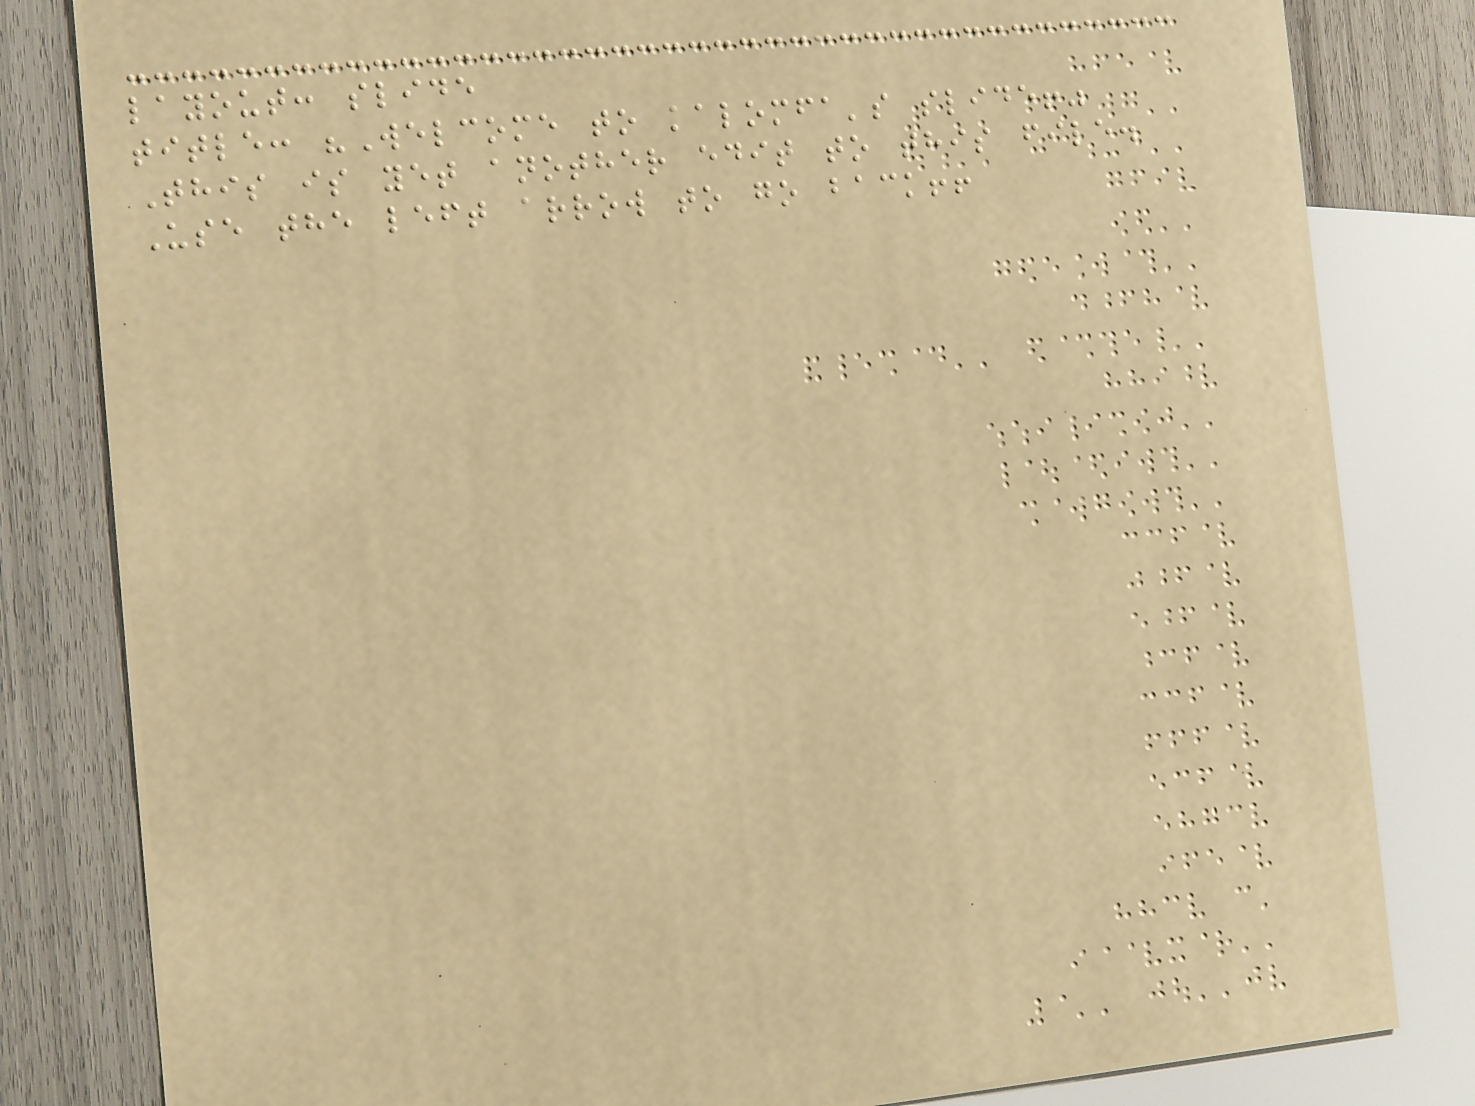layout: slide
title: "Welcome to kalomfa's slide!"
This is yet another edit to this file.
Use the left arrow to go back!!
